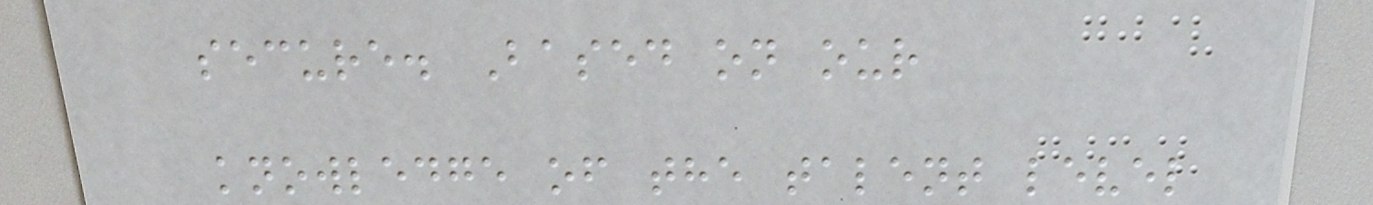secure. Based on our
knowledge of the talent level
